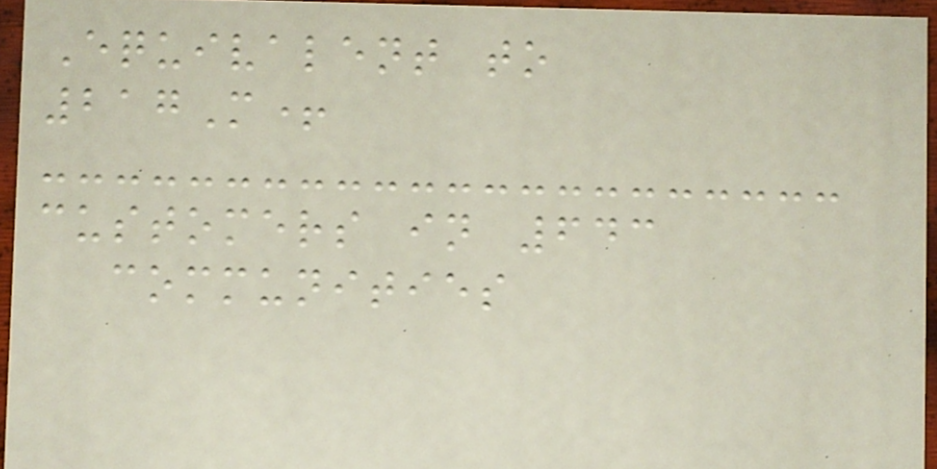Equivalent to
217M+
customers in 643
communities
